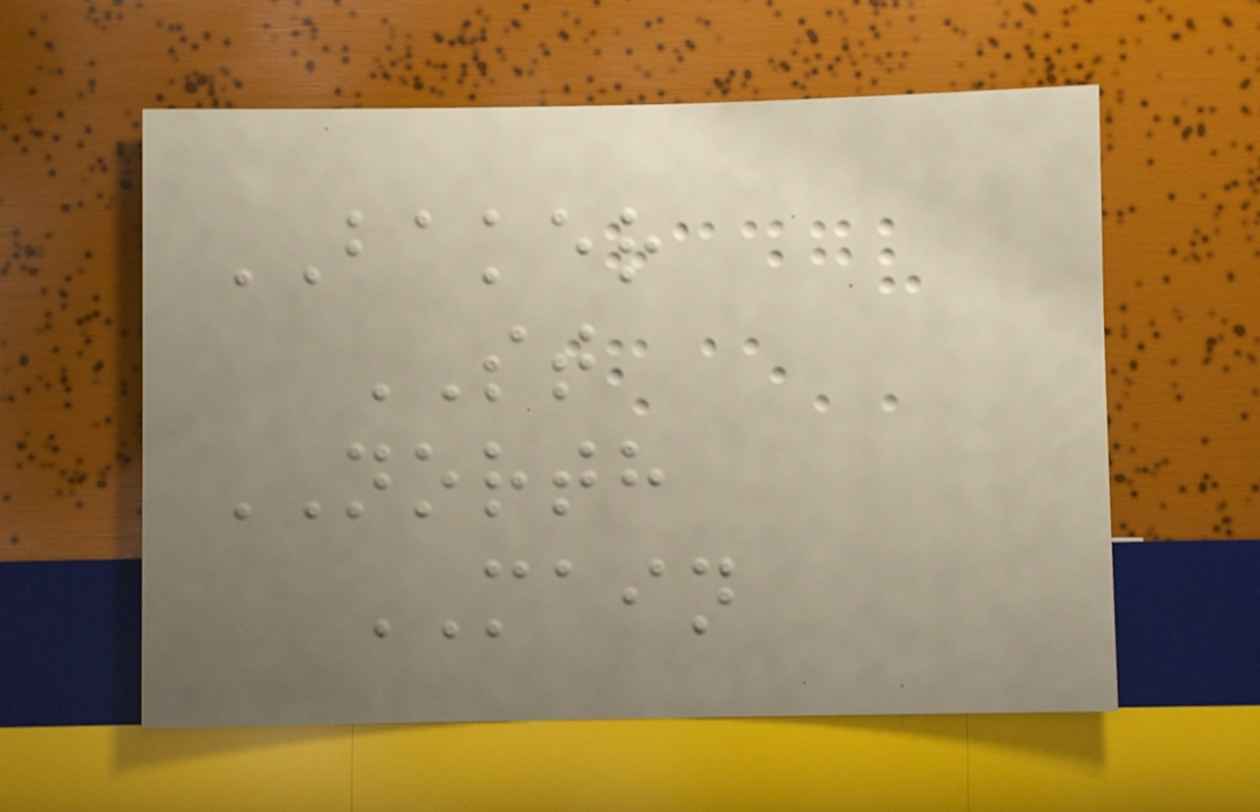BAKER
ST
NORTH
MAIN
